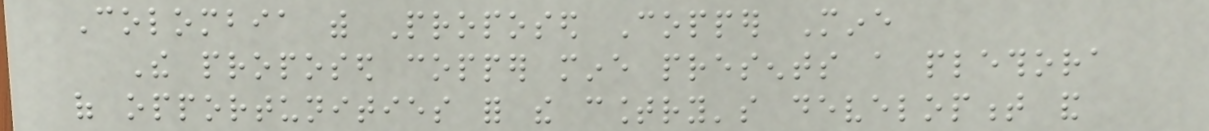Colombia with Proposed Copper Mine
The proposed copper mine presents a plethora
of opportunities for the country's development and
